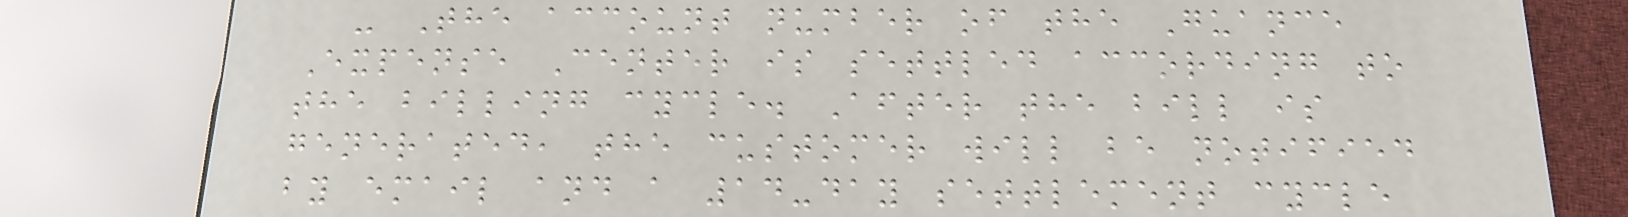- The account number of the Guance
Expense Center is settled according to
the billing cycle. After the bill is
generated, the customer will be notified
by email and a 14-day settlement cycle
